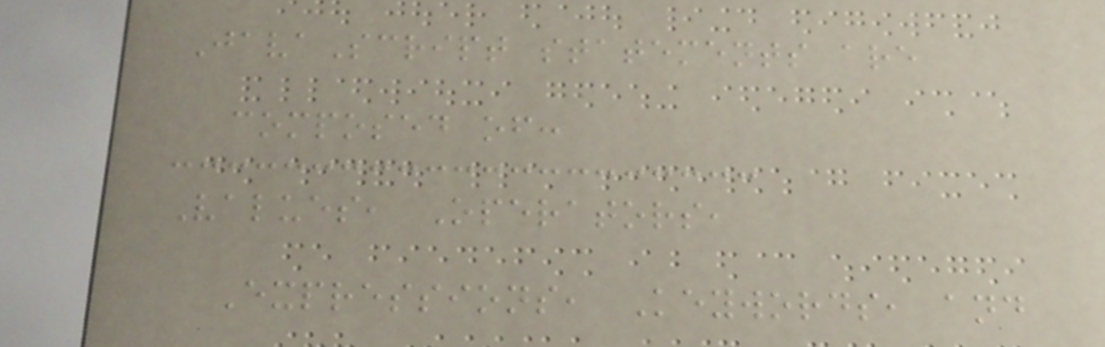JavaScript statements are
composed of:
Values, Operators,
Expressions, Keywords, and
